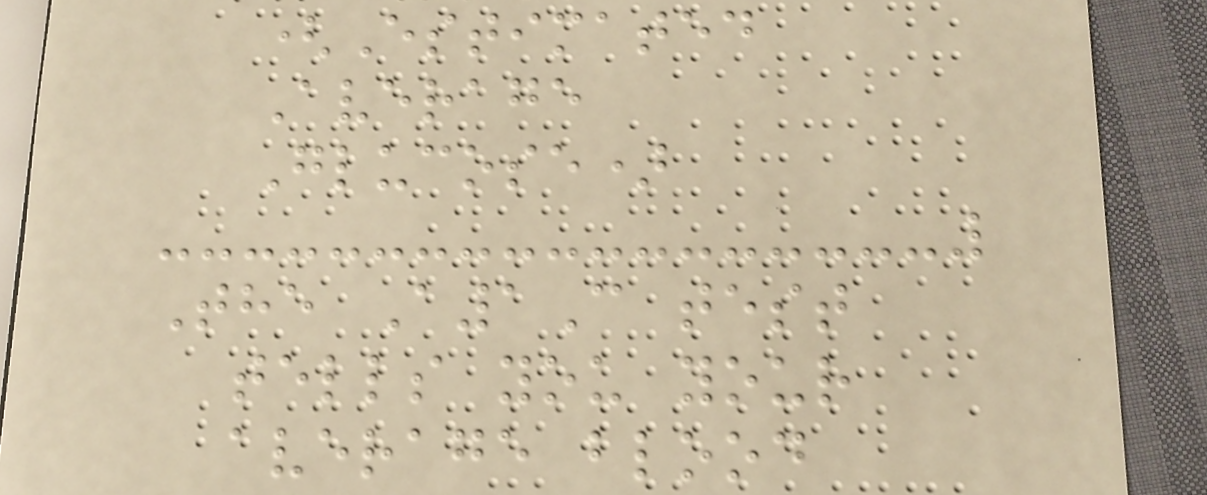(Estimated
Average
Glucose)
The A1C test
tells you your
average blood
